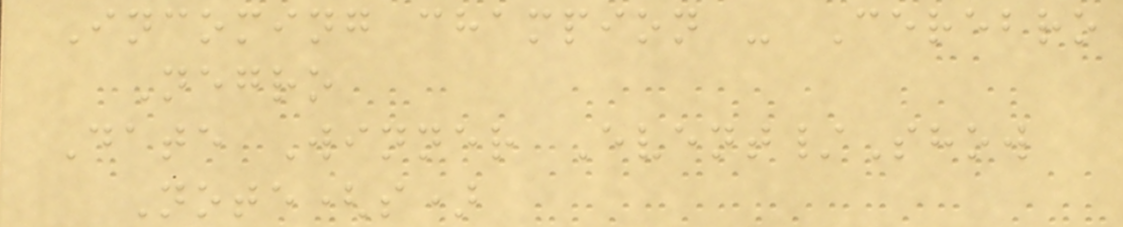Incoming champion - Cerebro
Negro
Date Winner Event/Show
Note(s)
